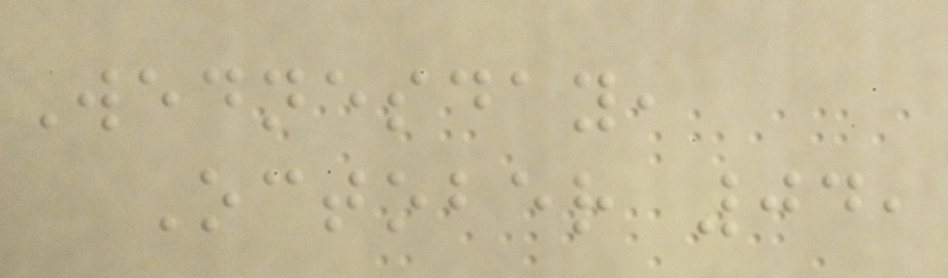Wednesday,
October 04,
